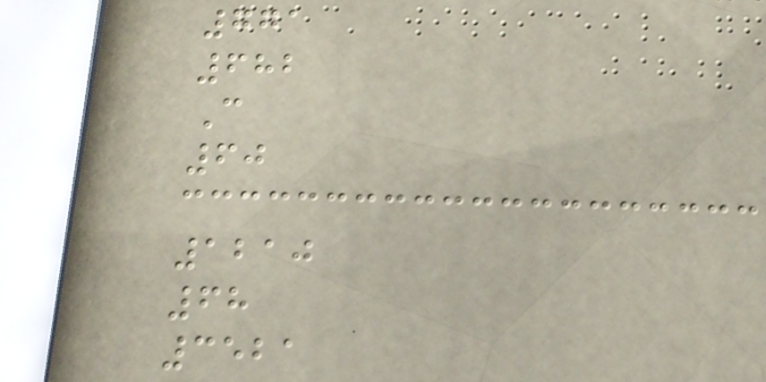771
682
C
60
1210
68
3521
